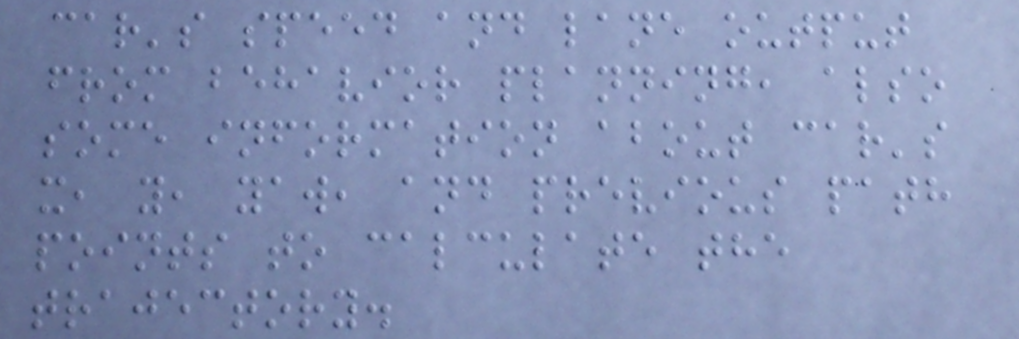car's speed and lane output
from behavior planning, also
some information about car's
x, y, yaw, and previous path
points to calculate the
trajectory.
